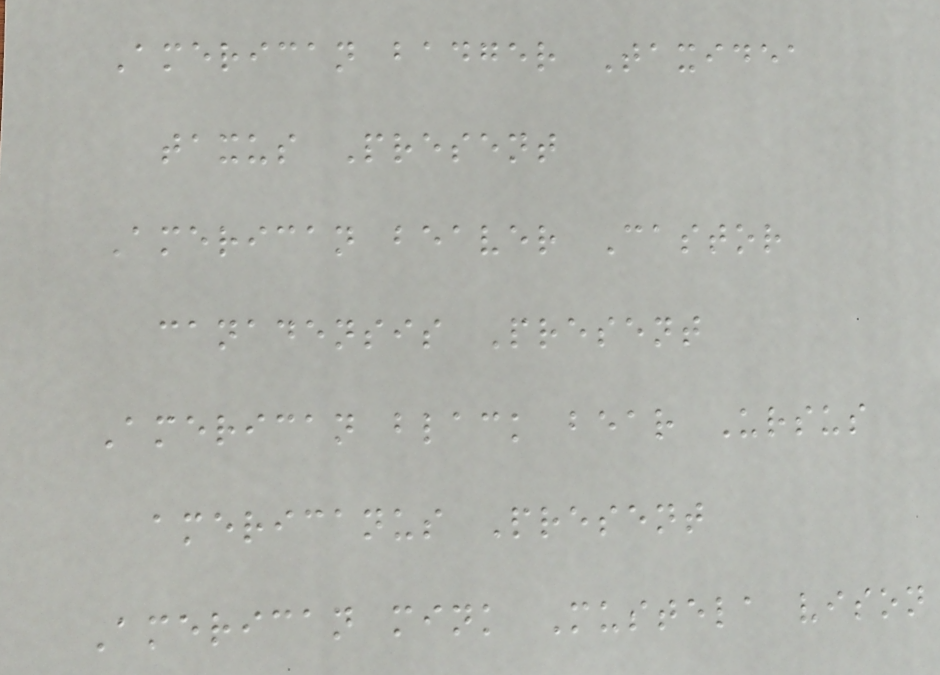American badger Taxidea
taxus Present
American beaver Castor
canadensis Present
American black bear Ursus
americanus Present
American mink Mustela vison
